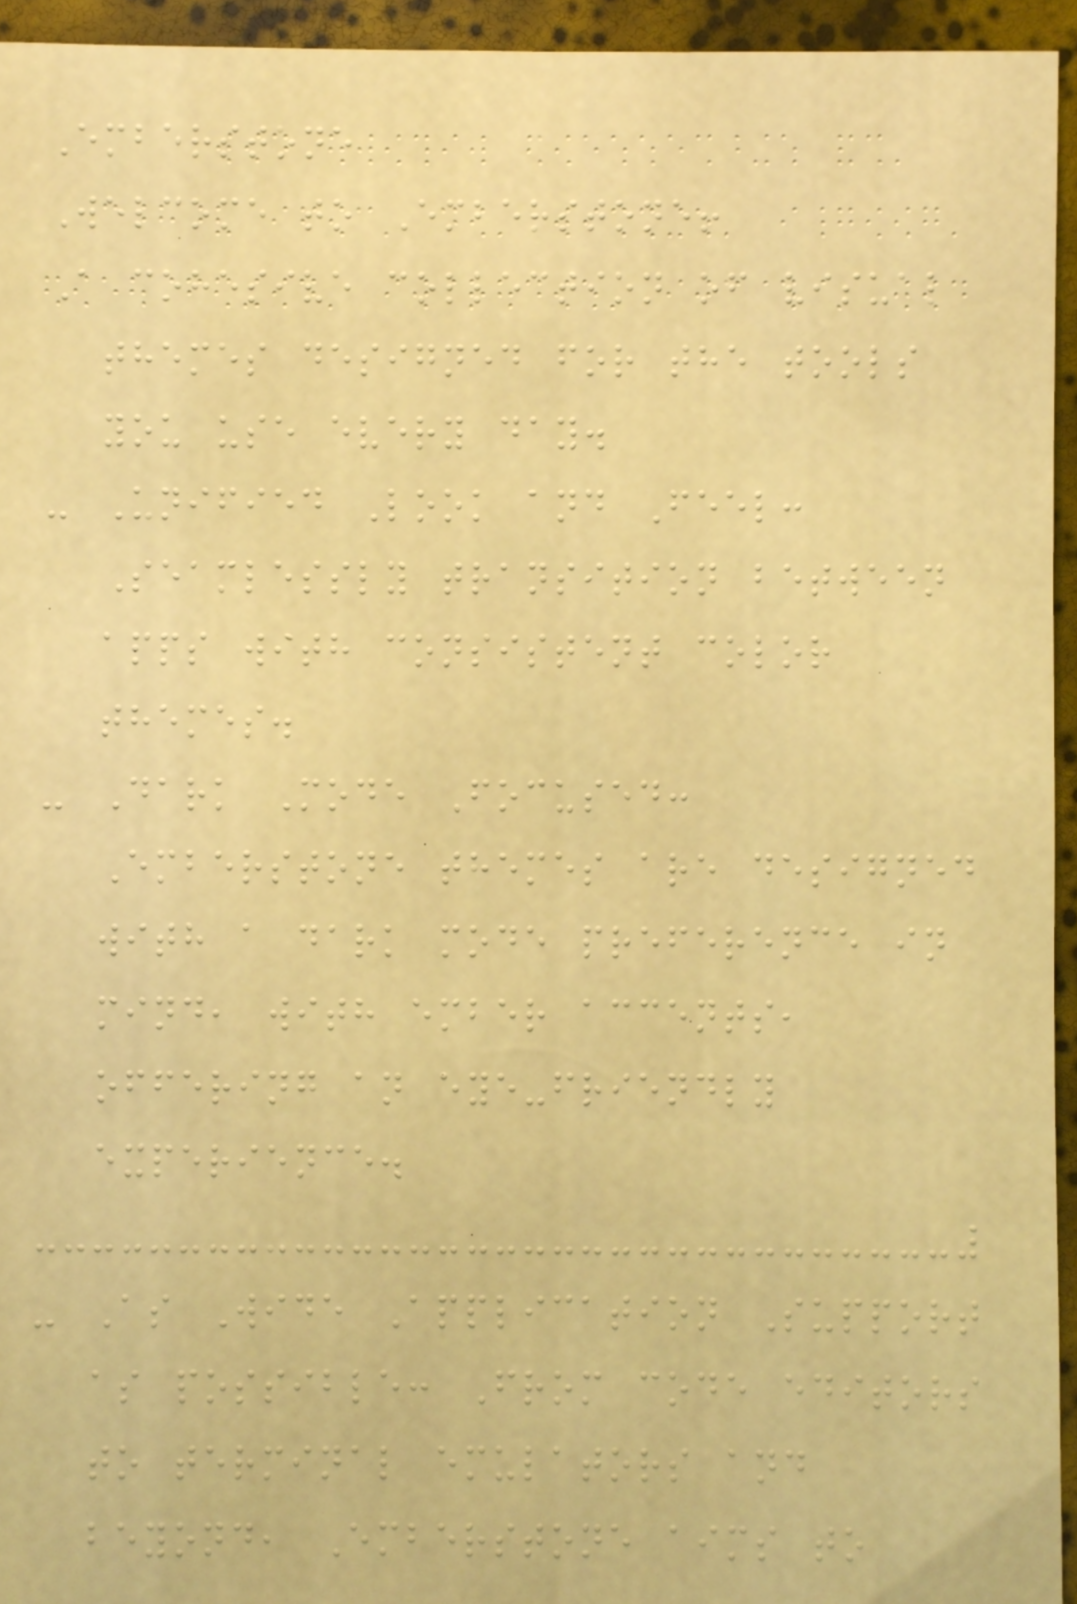Emberstone
Welcome to Emberstone!
A cohesive collection of visual
themes designed for the tools
you use every day.
- Unified Look and Feel:
Seamlessly transition between
apps with consistent color
themes.
- Dark Mode Focused:
Emberstone themes are designed
with a dark mode preference in
mind, with ember accents,
offering an eye-friendly
experience.
- As Wide Application Support
as possible: From code editors
to terminal emulators and
beyond, Emberstone aims to
